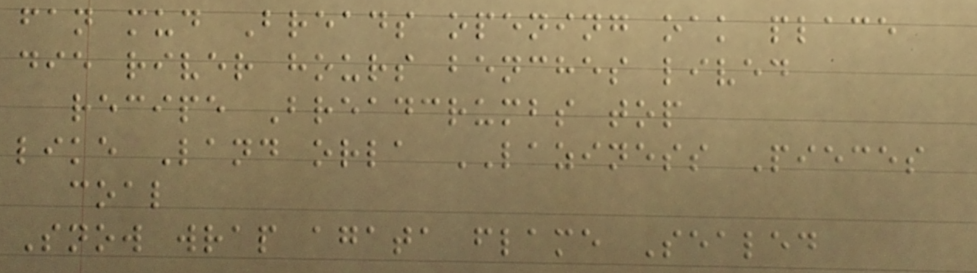fan mud Breads opening oak place
die river hours benches lived
recipe Breadcrumbs top
like Land orla LAZINESS Pieces
coal
Snow wrap agata flame Sealed
